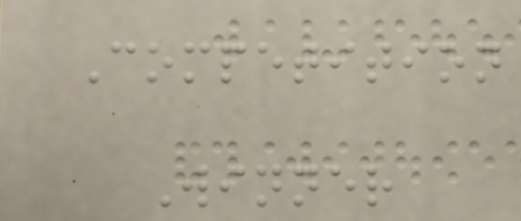Competition
Winner
